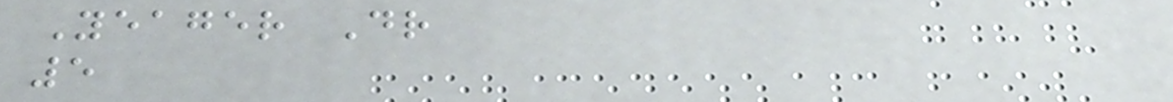Yeager Dr
5
